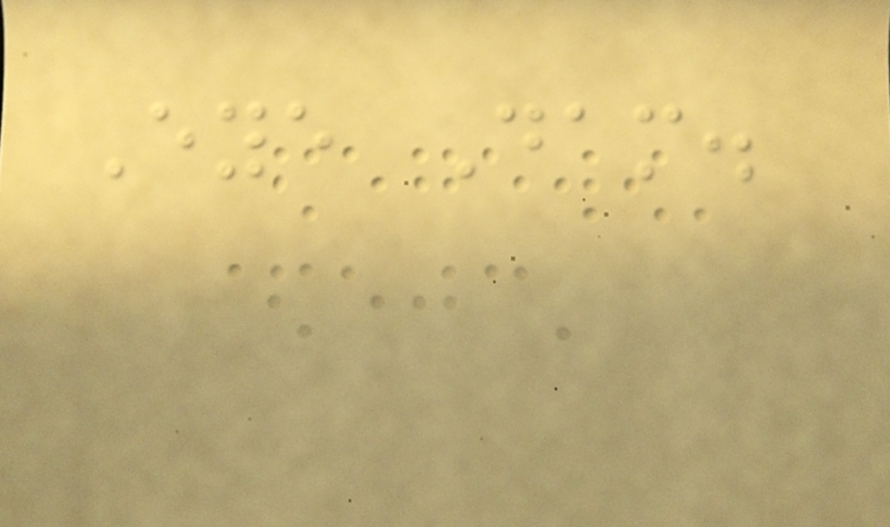Eye Dam.
